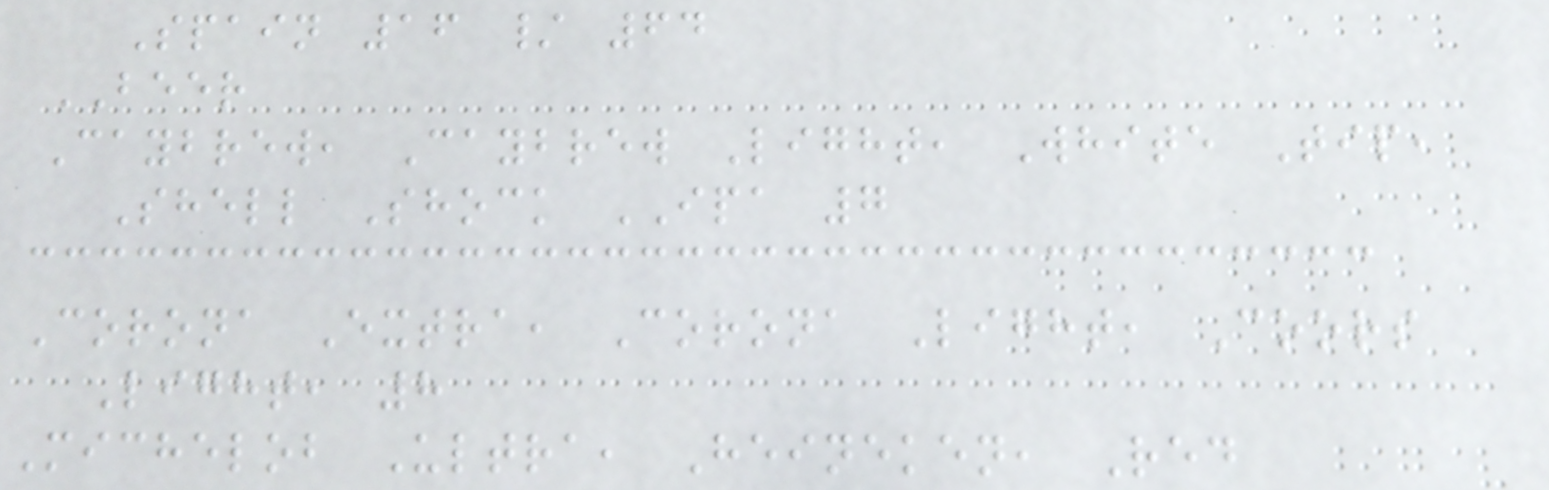Spain 16 / 64
BEER
Caybrew, Caybrew Light, White Tip,
Shell Shock IPA 7
Corona Extra, Corona Light, Coors
Light, 8
Michelob Ultra, Heineken, Red
